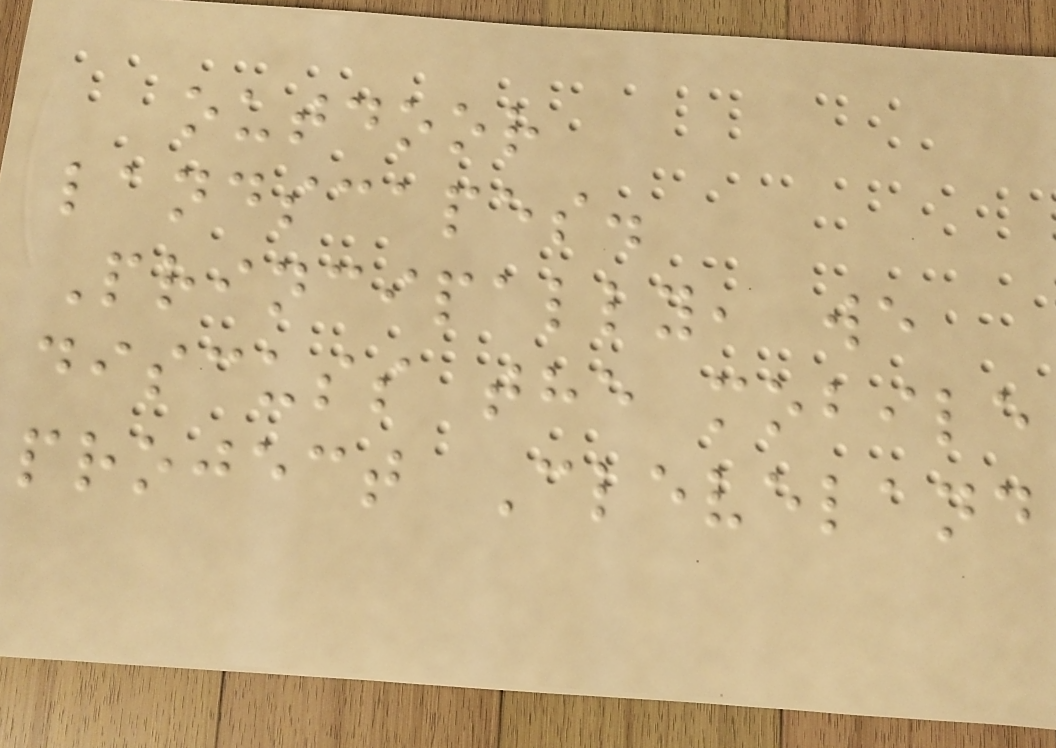outdoor
landscapes.
Principally, we
discuss the mobile
project Cleveland
